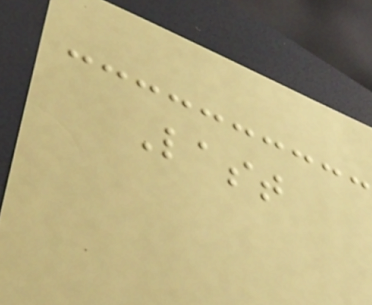Last
